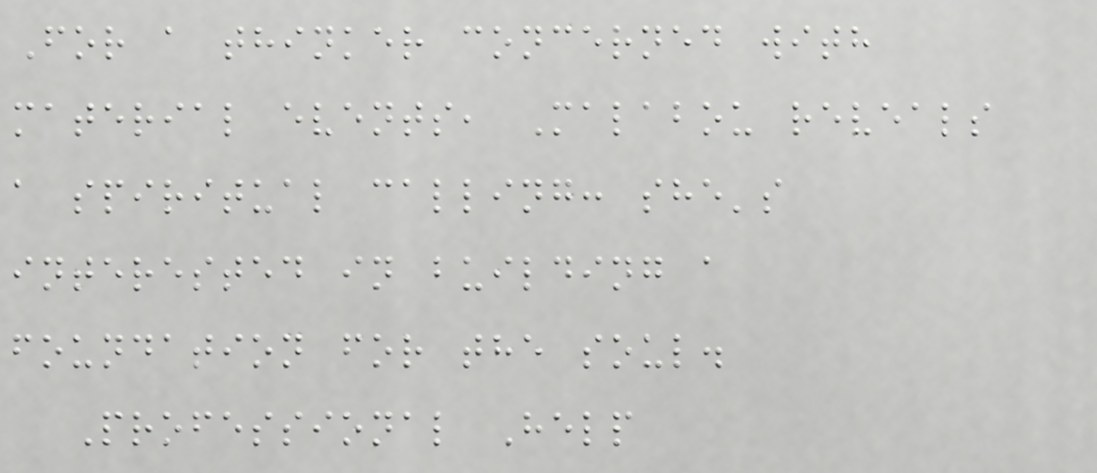For a thinker concerned with
material events, Malabou reveals
a spiritual calling: she's
interested in building a
foundation for the soul.
Professional Help
